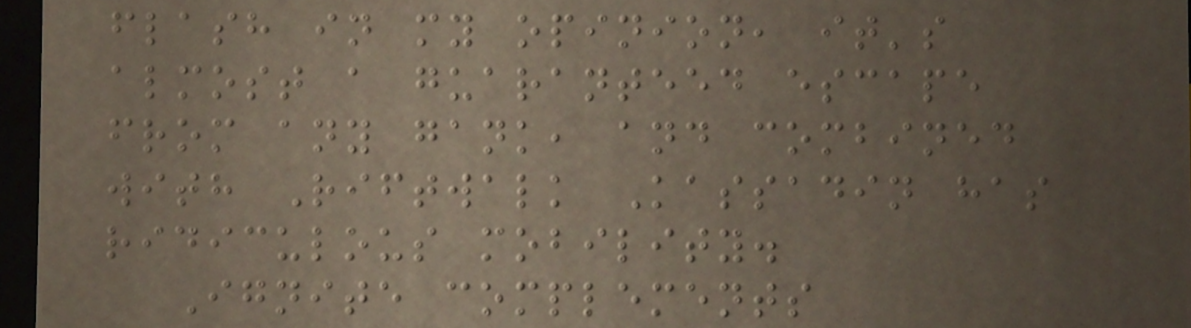flash in my opinion, it's
almost a guaranteed escape
from any gank, and combined
with Riftwalk Kassadin has
ridiculous mobility.
Ignite complements
